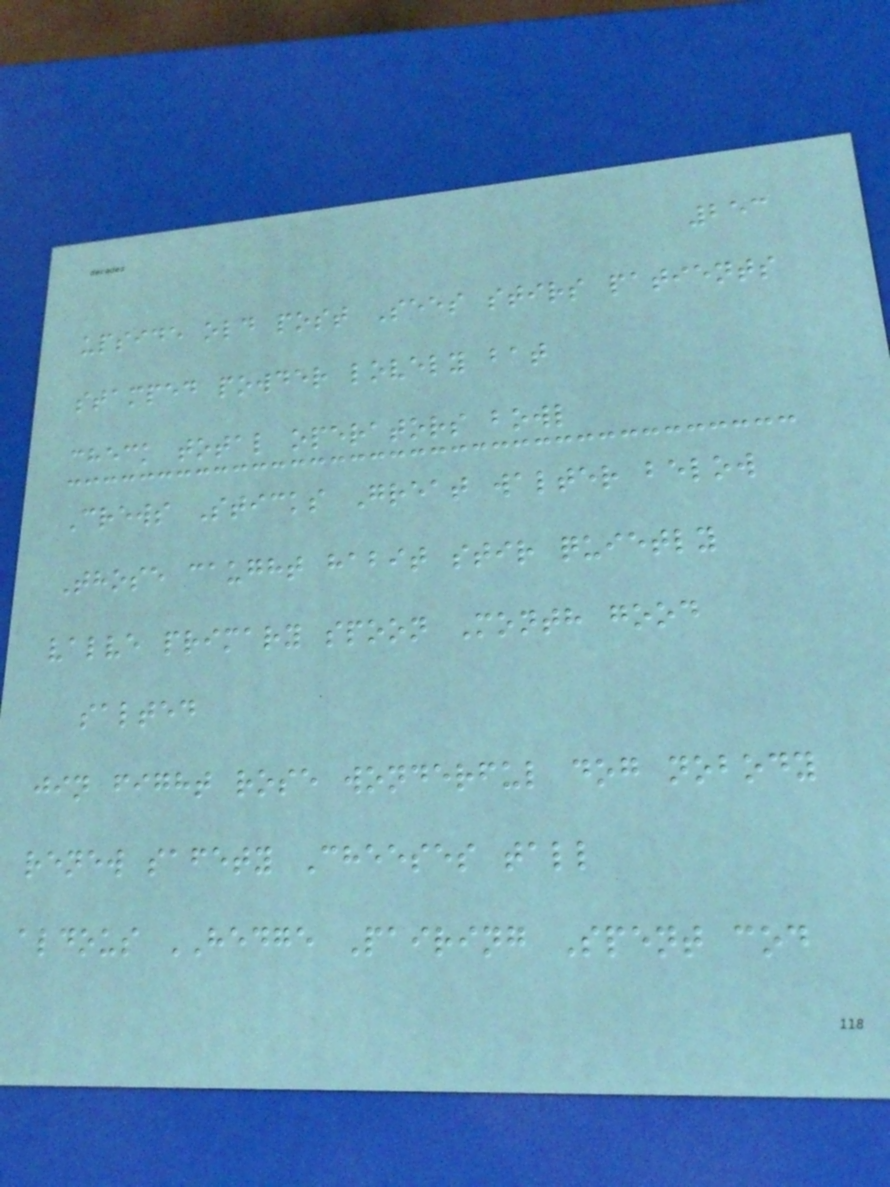253
upside old post Sees stirs patients
stamped powder lovely bat
check total operators bowl
Crews Sticks Great walter below
Those caught habit stir quietly
valve primary spoon Month good
salted
jin fight rose wonderful dog nobody
renew safety Cheeses tall
aldous HEDGE Pairing Spent cod
